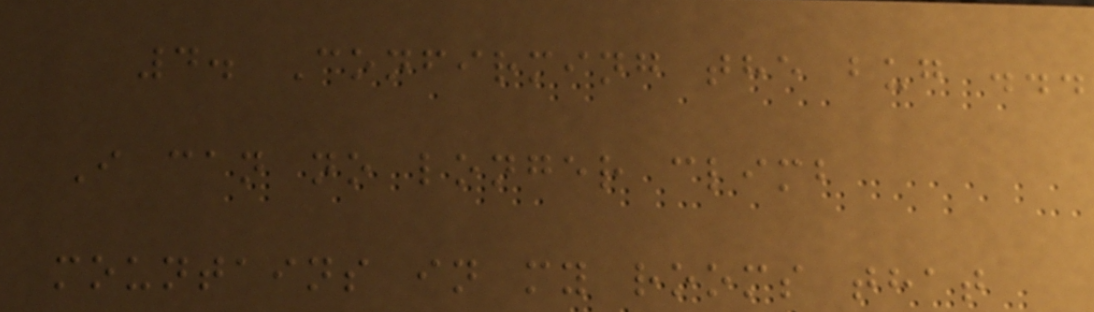4. Confirming the bug ...
I can no longer climb
mountains in my rooms that
